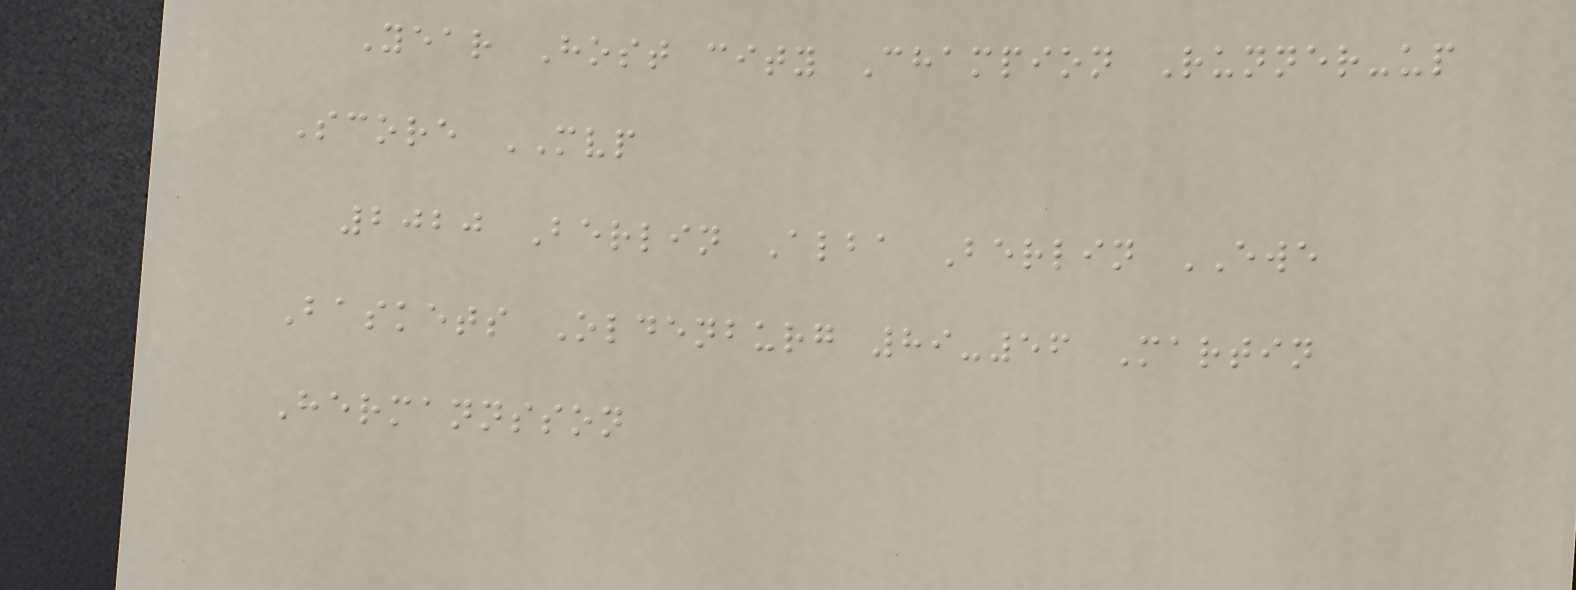Year Host city Champion Runner-up
Score MVP
2020 Berlin Alba Berlin EWE
Baskets Oldenburg 89-56 Martin
Hermannsson
